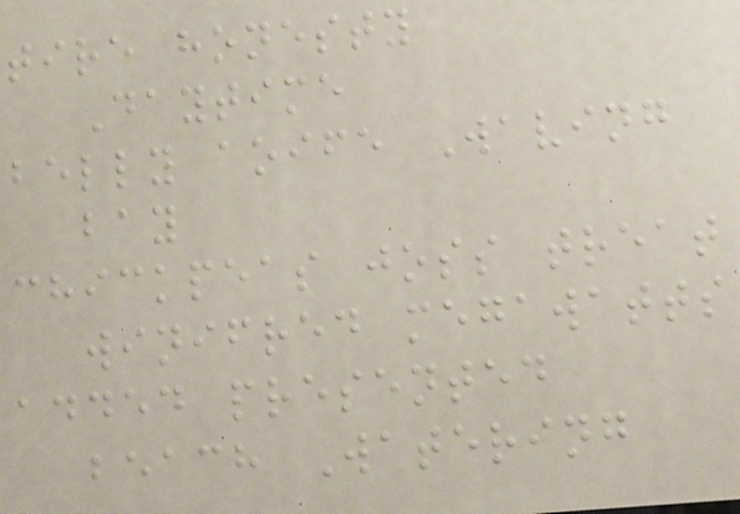tire honesty
Daytime
belly aoife Waving
bay
chickpeas joss treat
winifred megawatts
added presented
beach Watering
